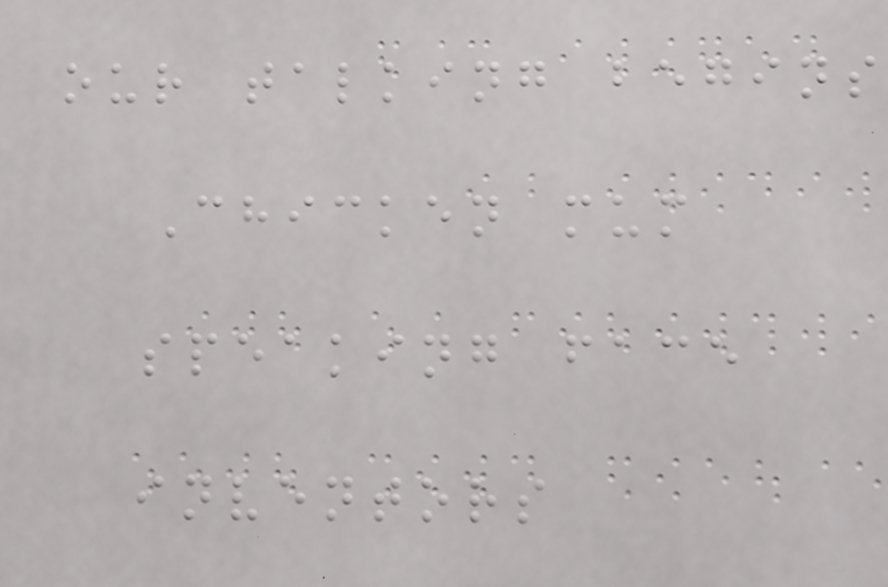our talking begins
Chicken mum
speaking face
inventors
